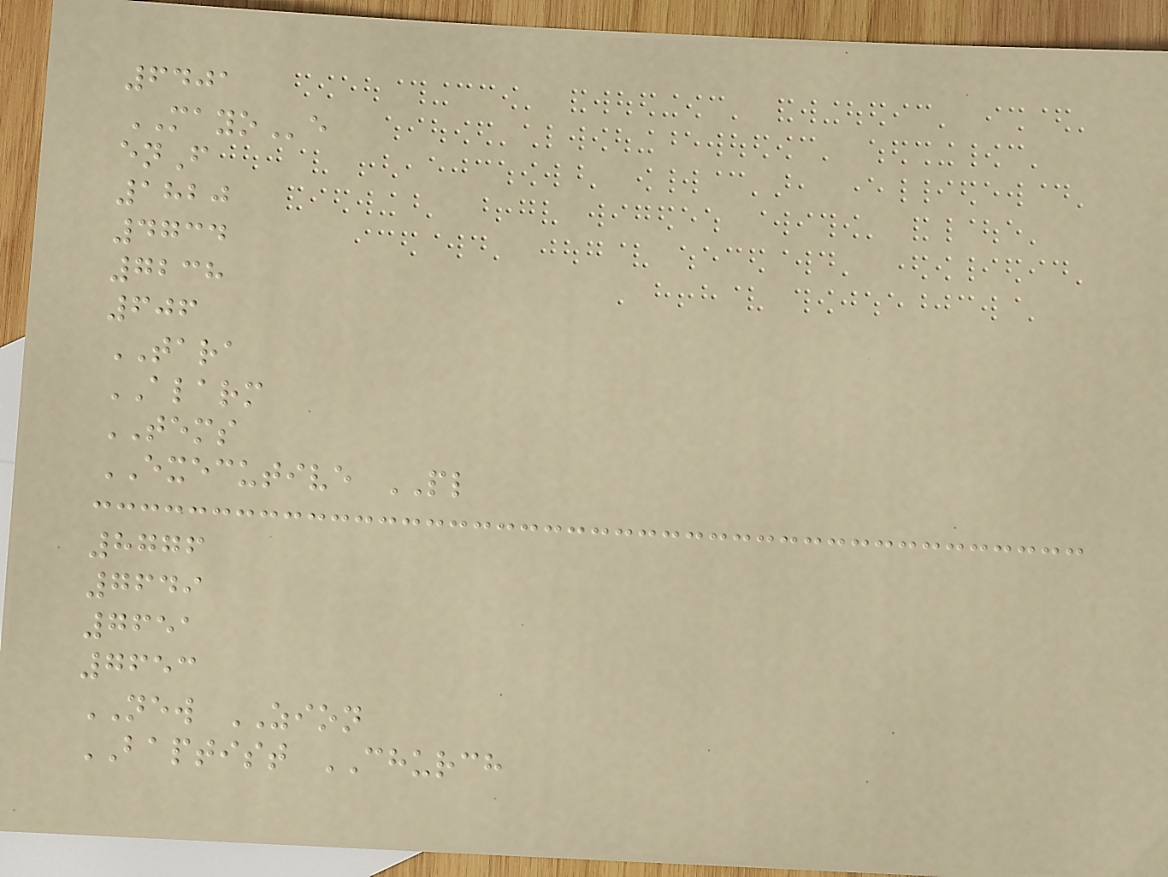6401
MAYOe
enF
1820
4734
7238
606
TARA
ALARM
TEMS
EXECUTIVE PL
8776
7649
7651
7653
NEW ZION
BAPTIST CHURCH
